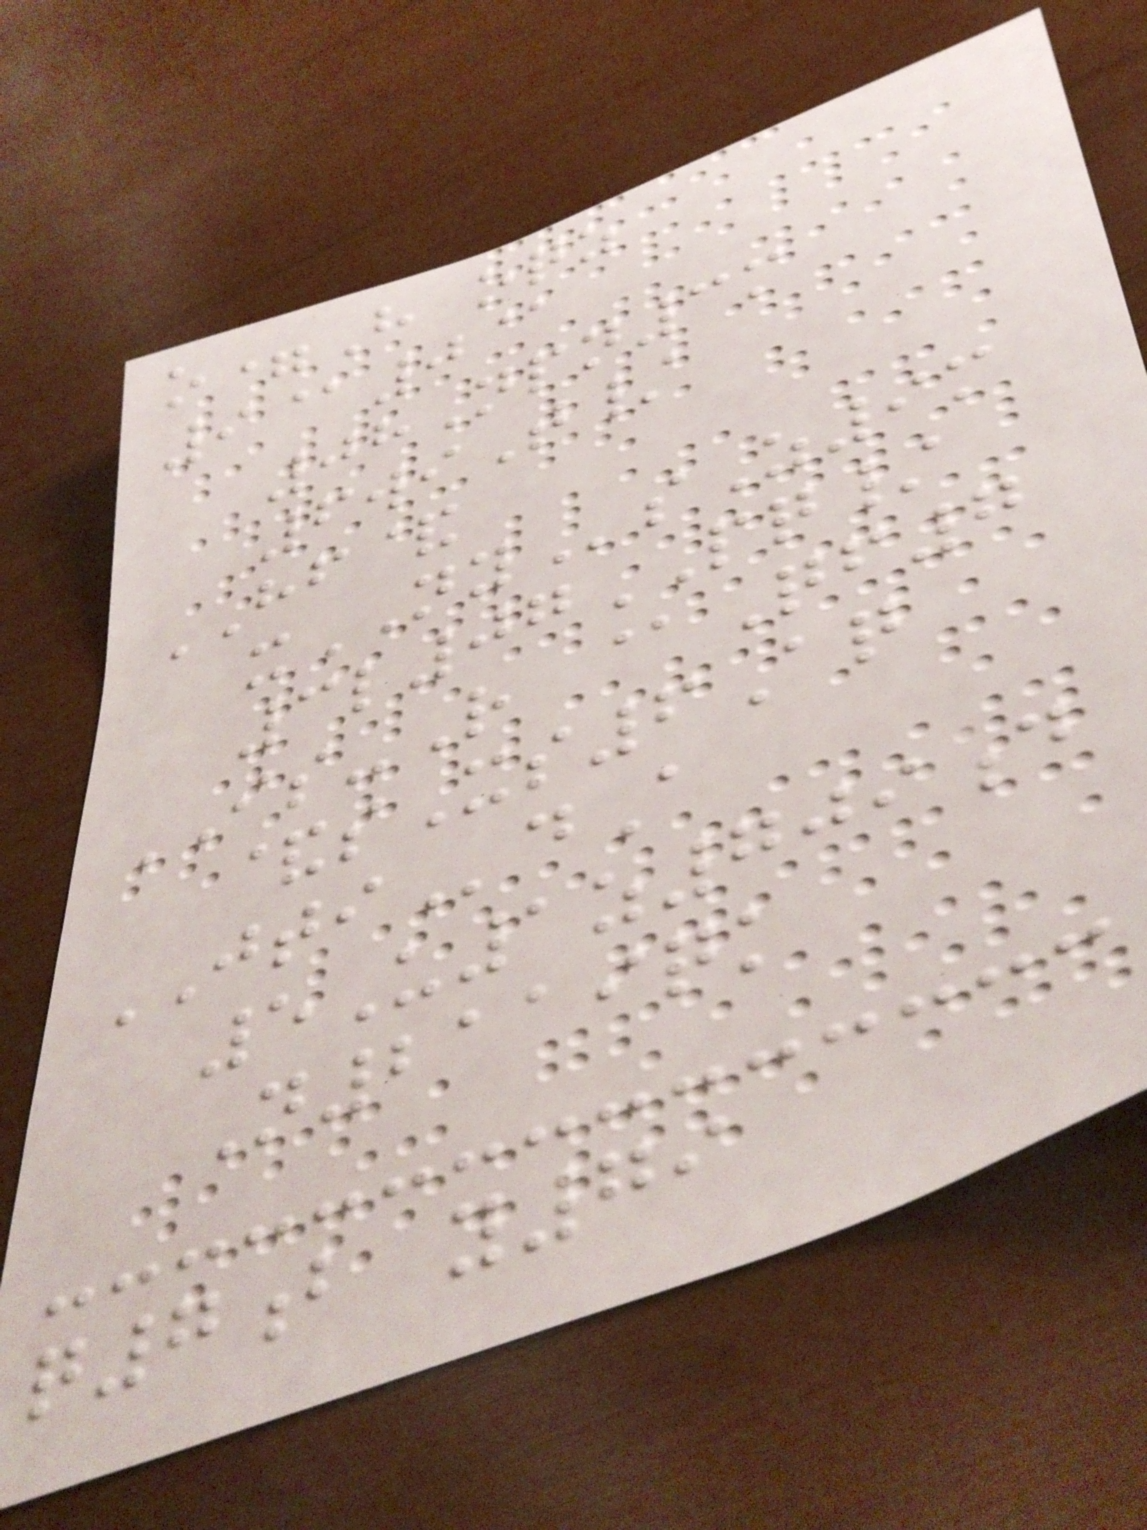o=H oqz
9@0@
08Npn3m
6wiT/
HF&
xNYsZ9m
3l07PQ/
IS-R @Qf7
&sXs6Aq
JTIdA
5U1z709d
N2119qk
q7b y79
